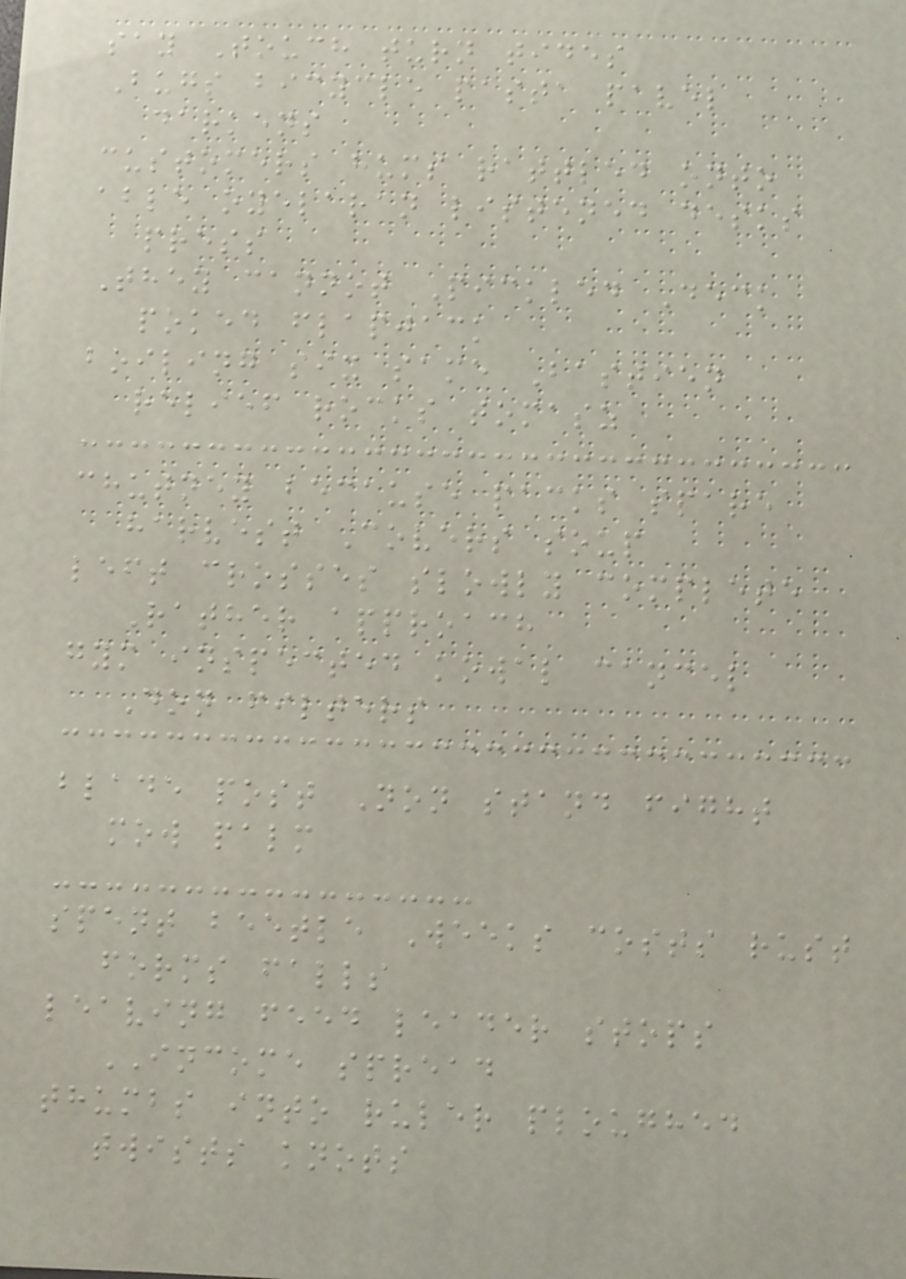say Touch turn tides
Bugs bicycle pasta pavel
darkens
customers hums rattled onto
able oyelaran listened desks
press
They cannot Pickled Deck
poked flapjack
boiling six same Bastien
relief rocks tomasz
chutney because packs spare
harvest Covers soup
left crosses slowly complete
Rather approach
gym inspected kowal cancel
Don filters
blade post Non stand fight
mow palm
spent beetle Weeks costs rust
forms falls
leaving feed leader stops
INCOME spread
thumbs into ruler ploughed
twists knots
